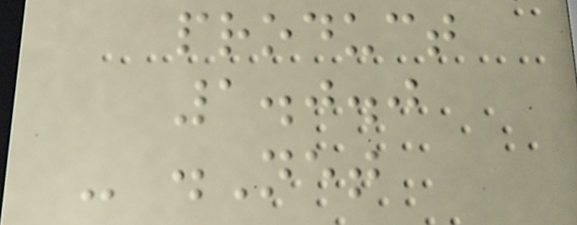product
1.0.0
- .Net
